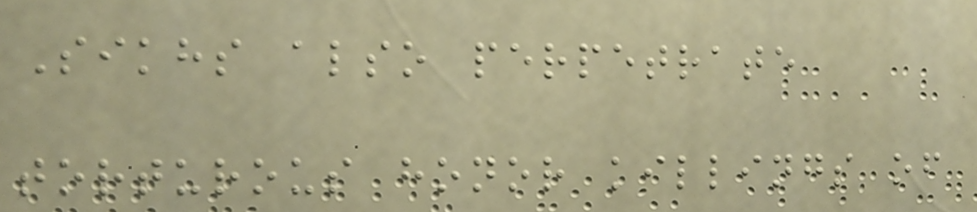Sikhs also perpetrate
torturous honor killings of
